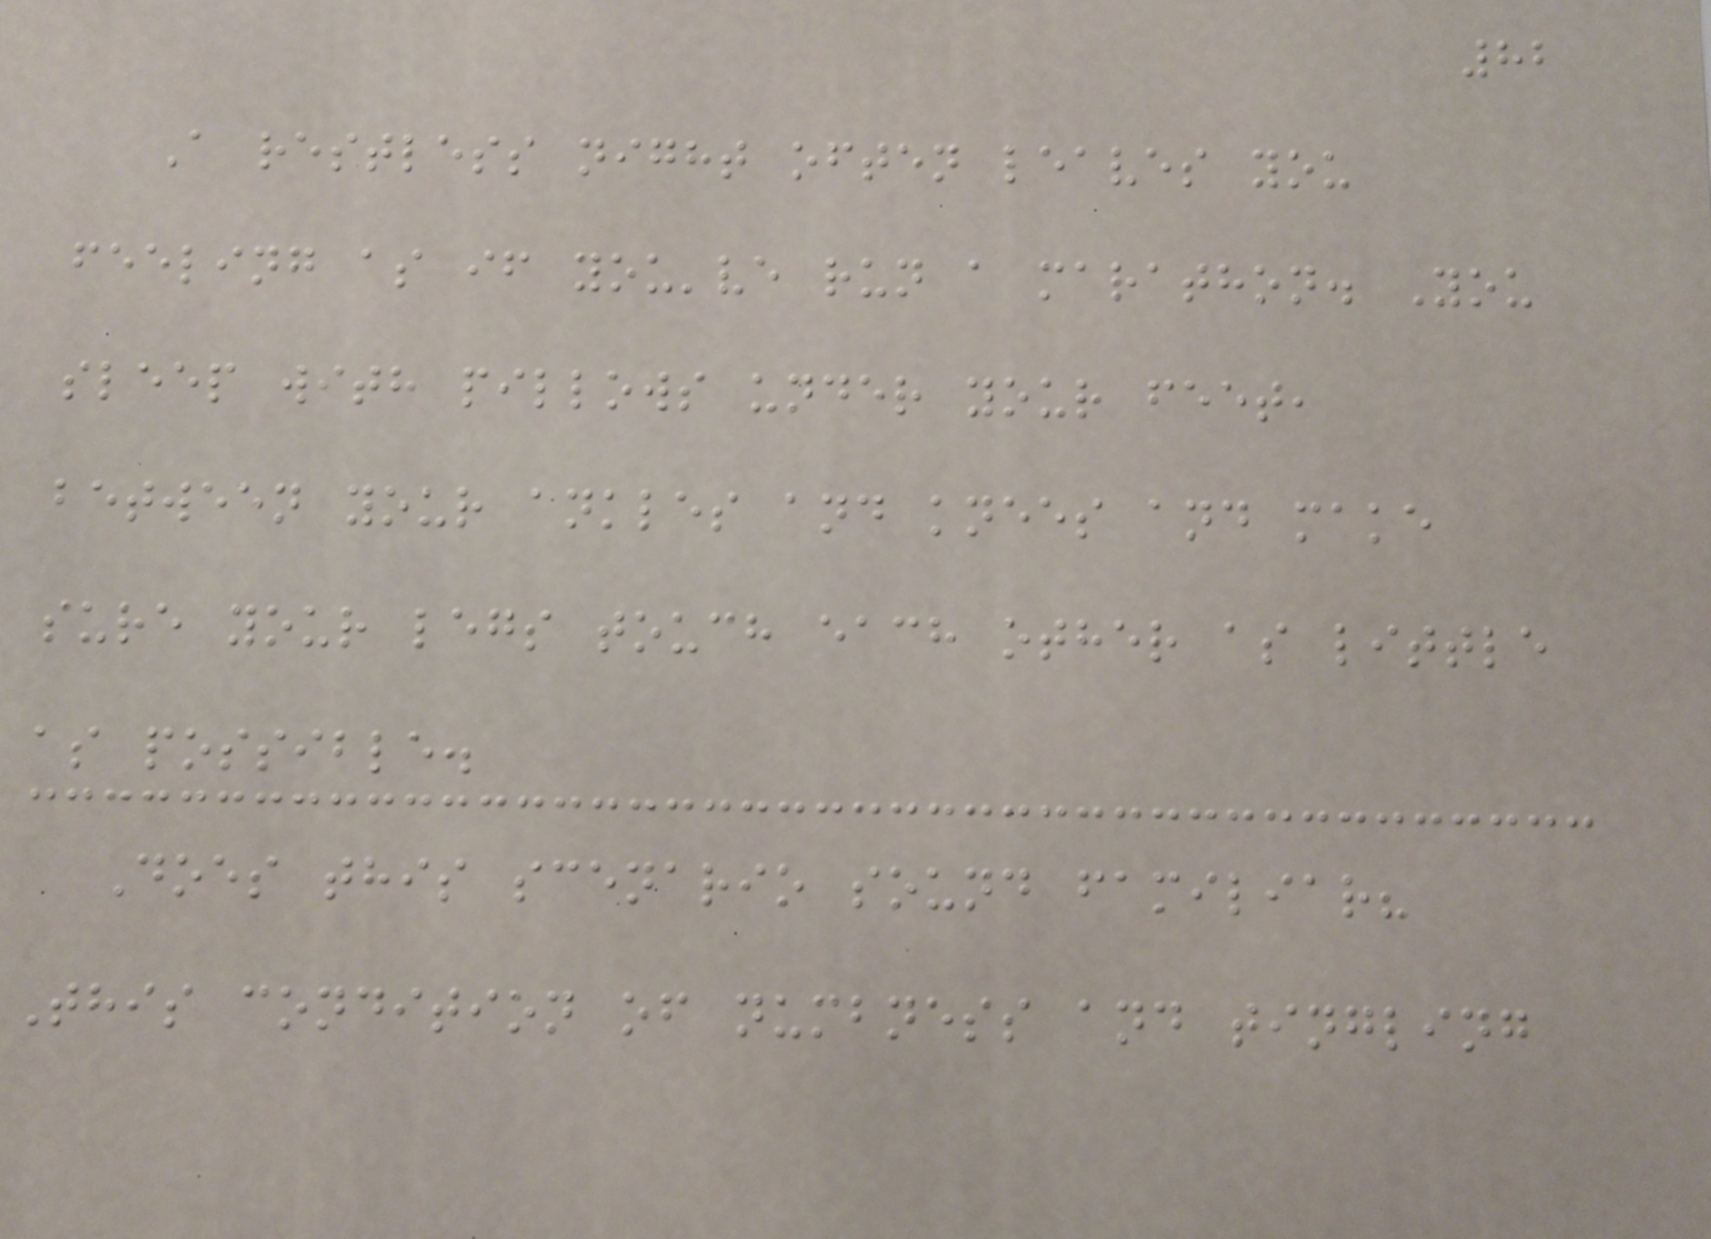82
A restless night often leaves you
feeling as if you've run a marathon. You
sleep with pillows under your feet,
between your ankles and knees and make
sure your legs touch each other as little
as possible.
Does this scenario sound familiar?
This condition of numbness and tingling
